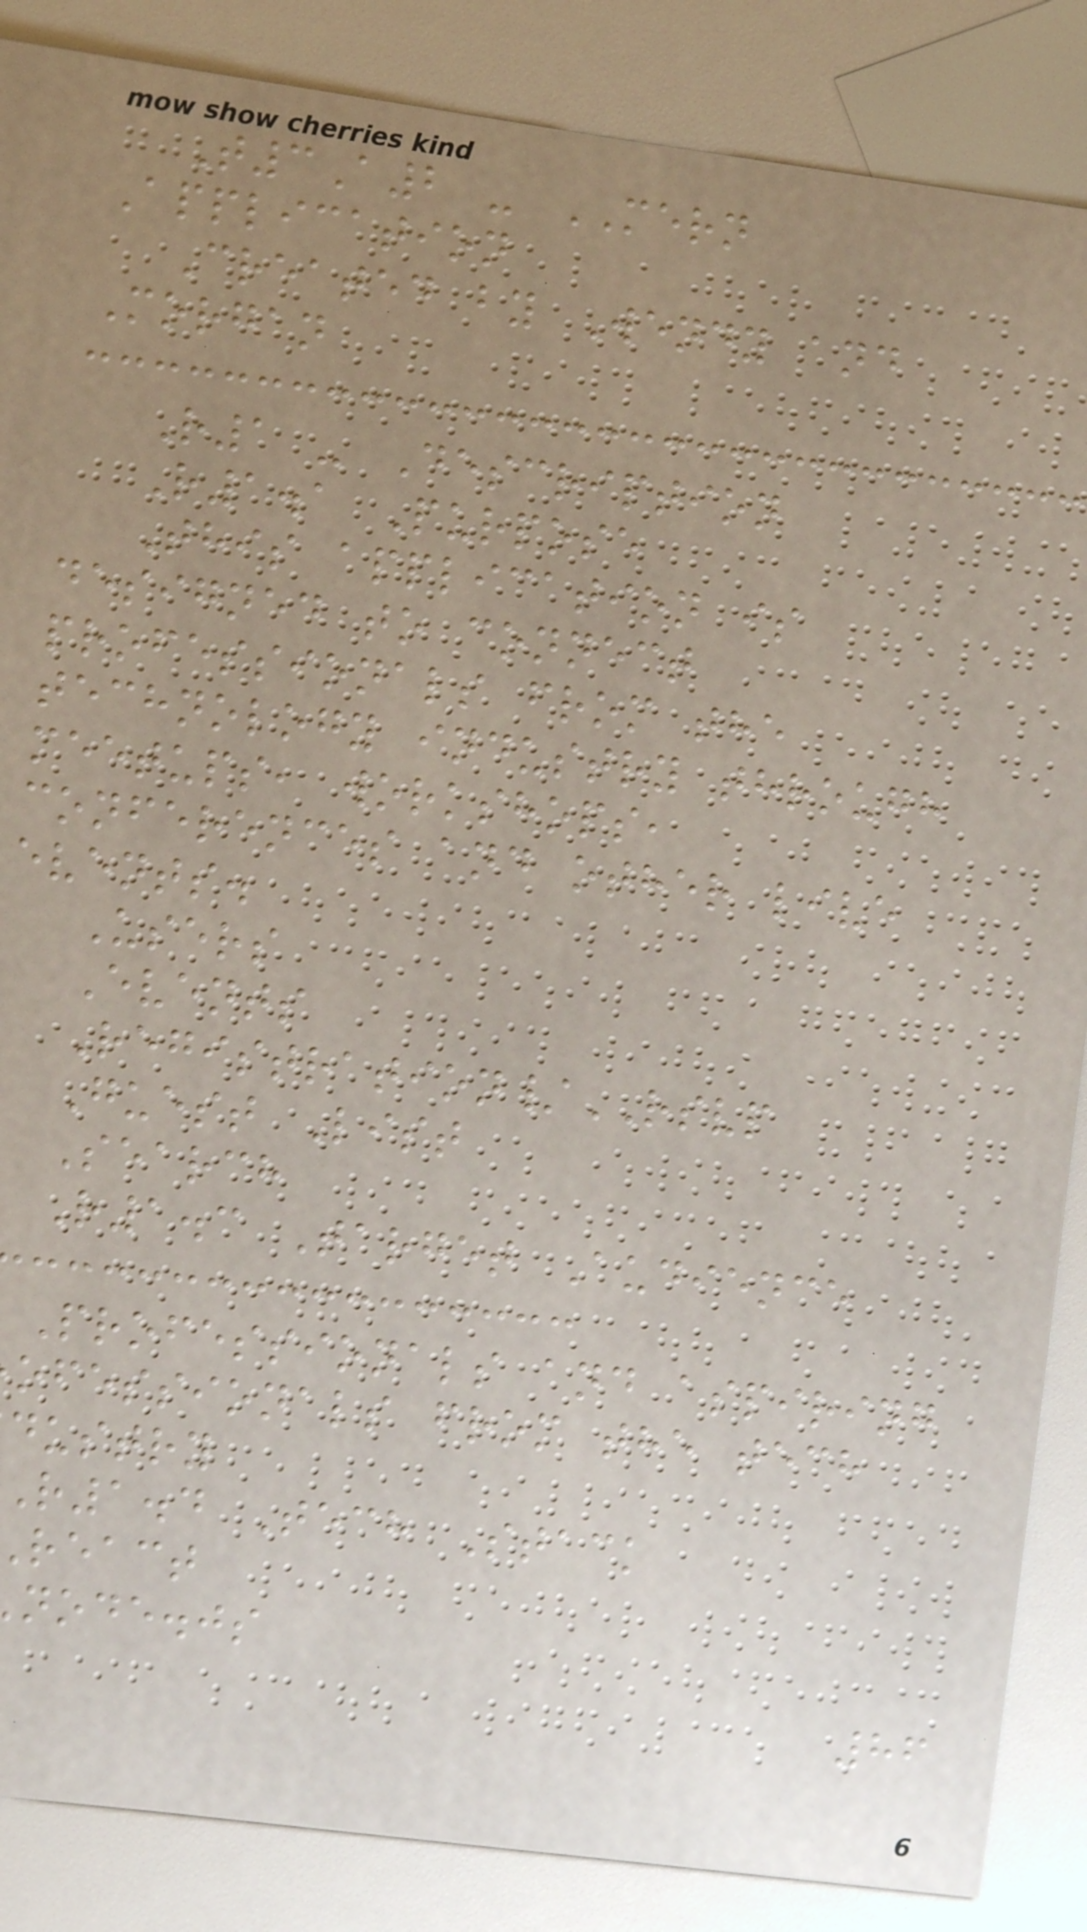T3A2 - MERN
Application
Created by Wendy and
Morgan
R1 - Description
R1.1 Purpose
This application is
designed to connect
professionals from the
technology industry through
meetups, workshops,
conferences and other live
events.
Users
Events
Registration/RSVP
Guest List
Search
R1.3 Target Audience
Professionals and aspiring
ofessionals from the tech
dustry
r1.4 Tech Stack
react
node.js
86
